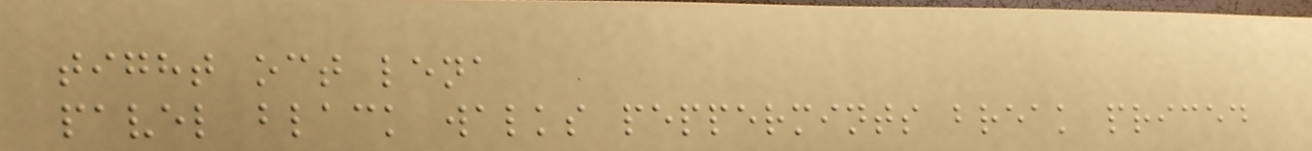tight oct lena
pavel black walks peppermints break priced
